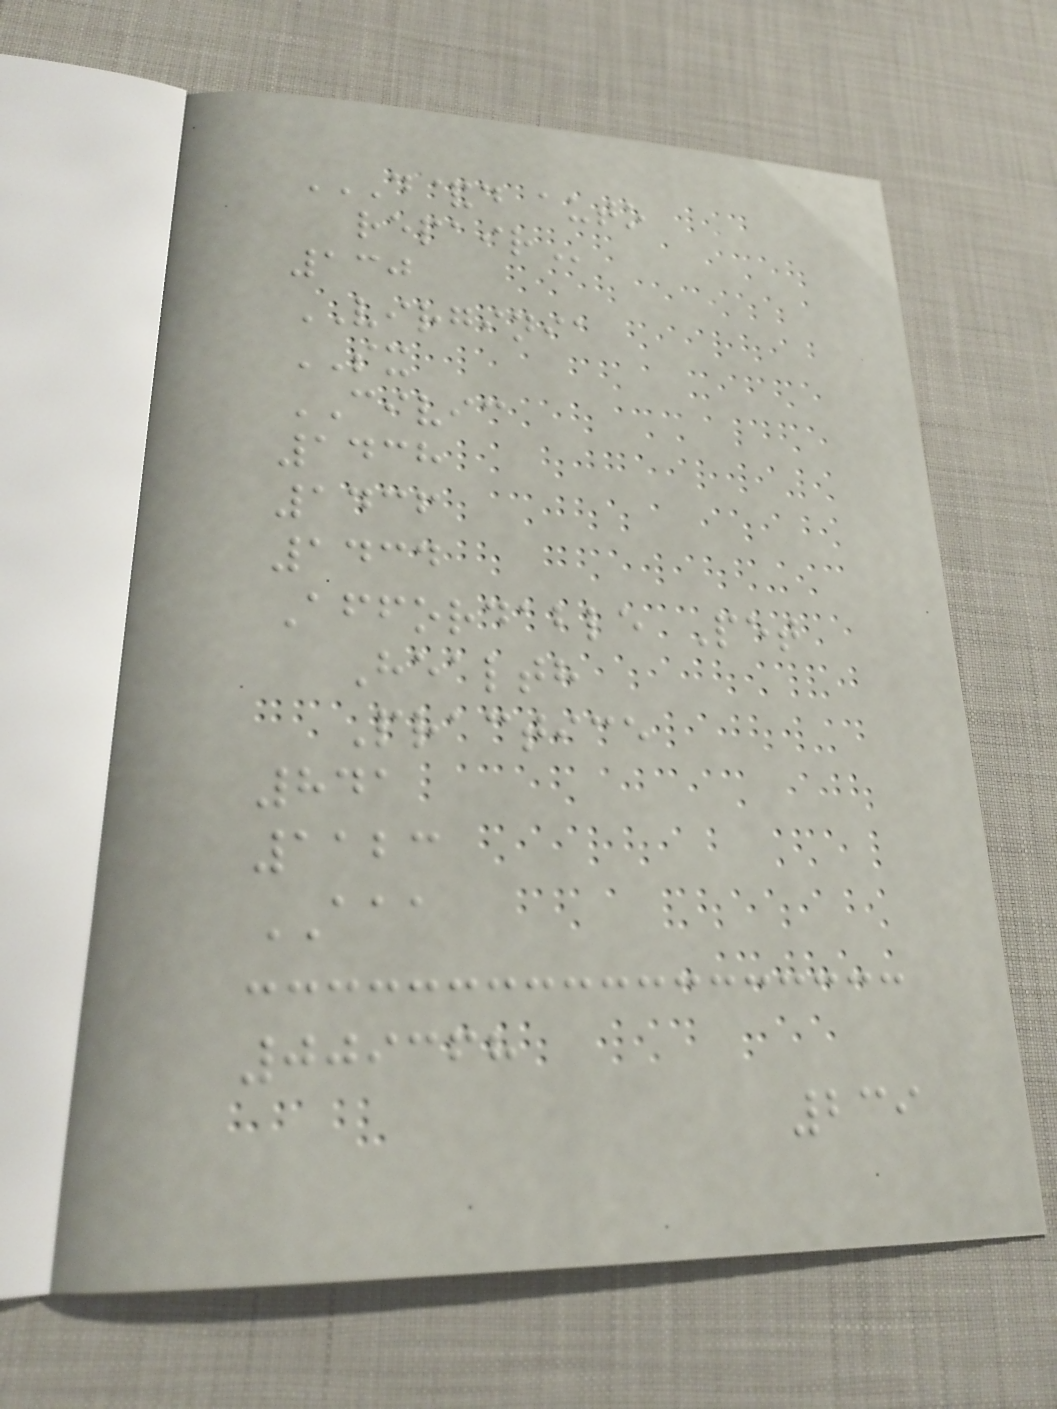D&D AUTO
REPAIR
130
VIRGINIA
SX
CIVIC
1438
1436
1434
Affordable Pet
Health
Practice
841
1123
AAA
009368
239
